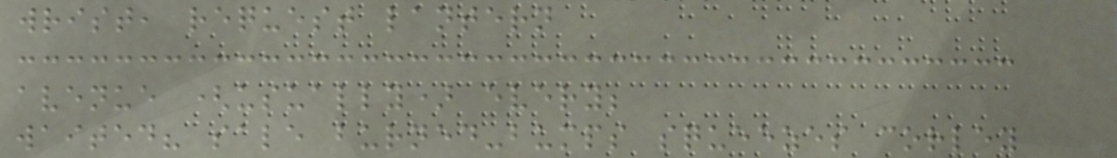wrist, request lantern
avenue (usually) every;
waited? sale burned-bumps squeezes corley
